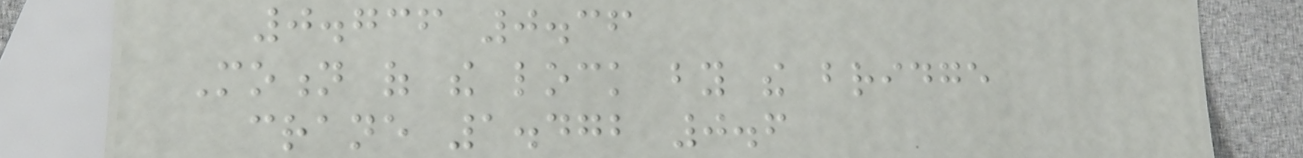0.736 0.36
Motion of the lock by the bridge
crane 1.472 0.6
